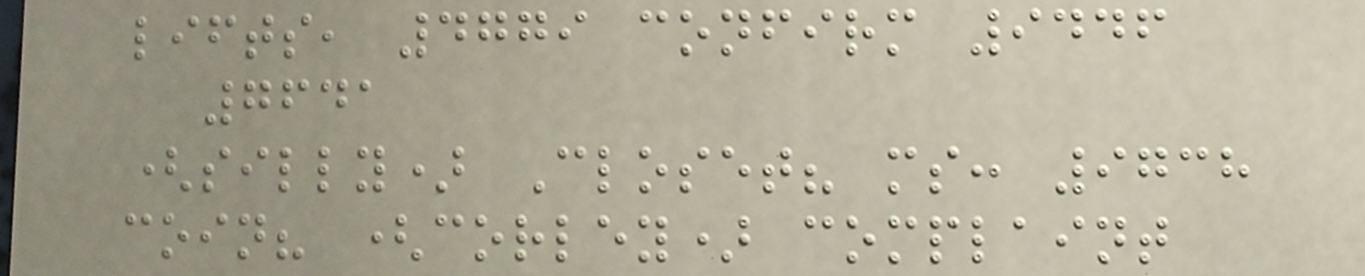lifts, 4779 confirm 9446
7641
(silly) Closet? ms: 9738
coin? (corley) complaint
